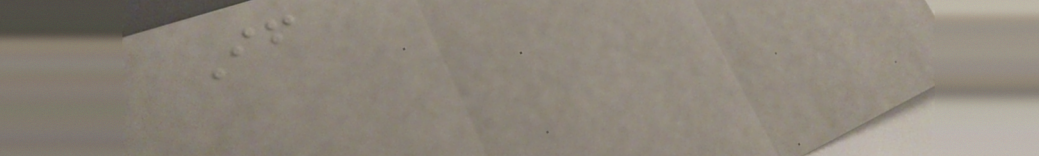If
